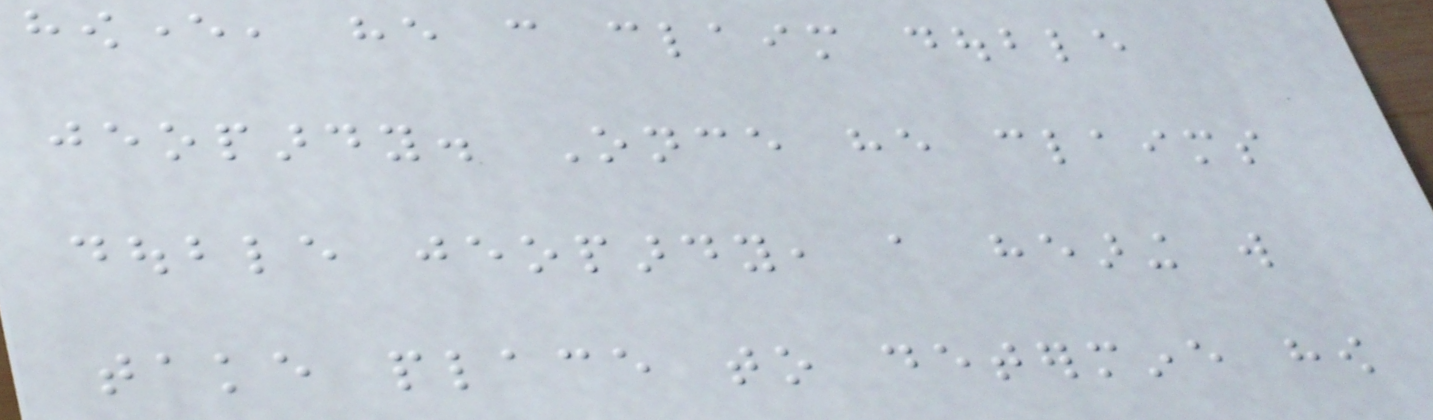however, he can claim double
jeopardy. Once he claims
double jeopardy, a hearing will
take place to determine how
